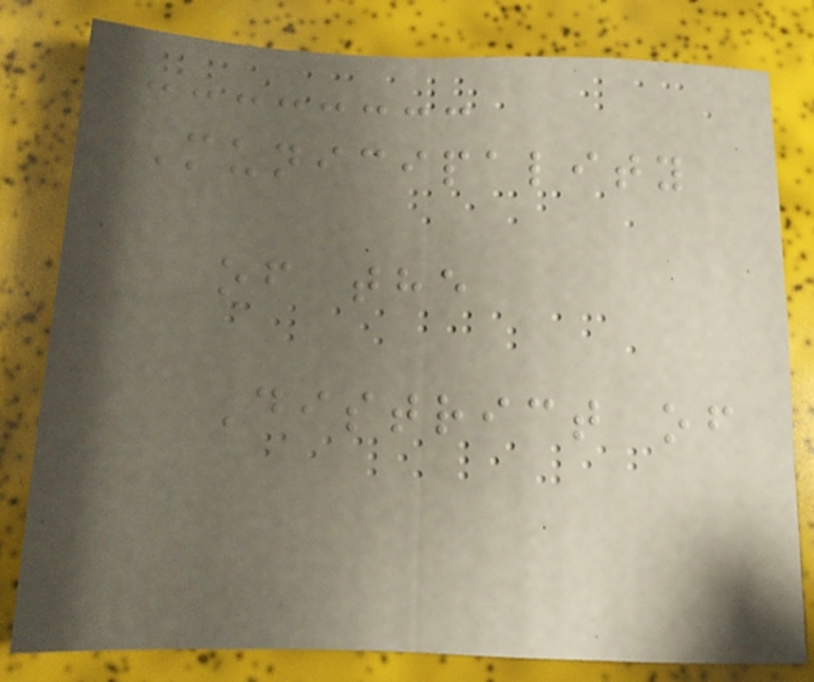Municipality
of the
District of
